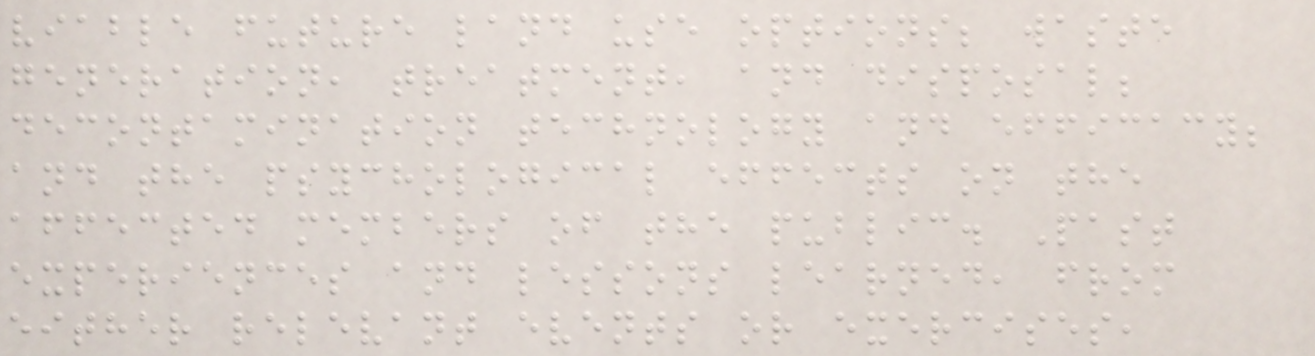viable future land use options; waste
generation, treatment, and disposal;
decontamination technology and efficacy;
and the psychological effects on the
affected members of the public. Past
experiences and lessons learned, from
either relevant events or exercises,
